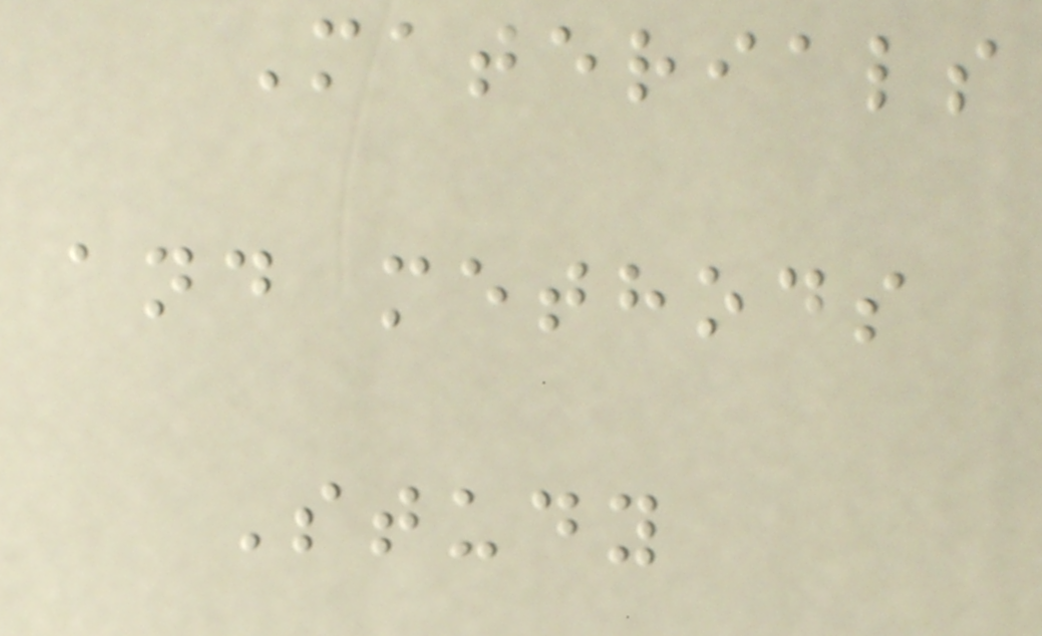Materials
and methods
Study
